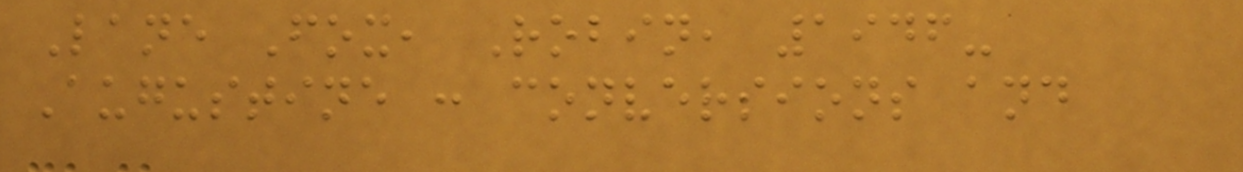Lane Fox, Robin, 1946-
Augustine : conversions and
